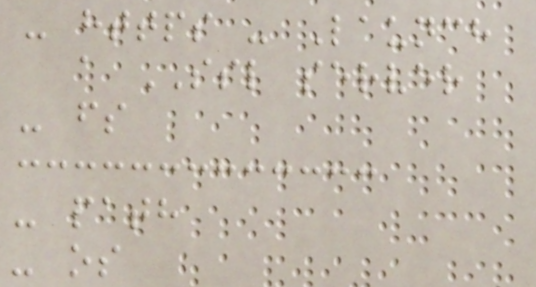- https - Launch
a SSL server
- fs
- path
- os
